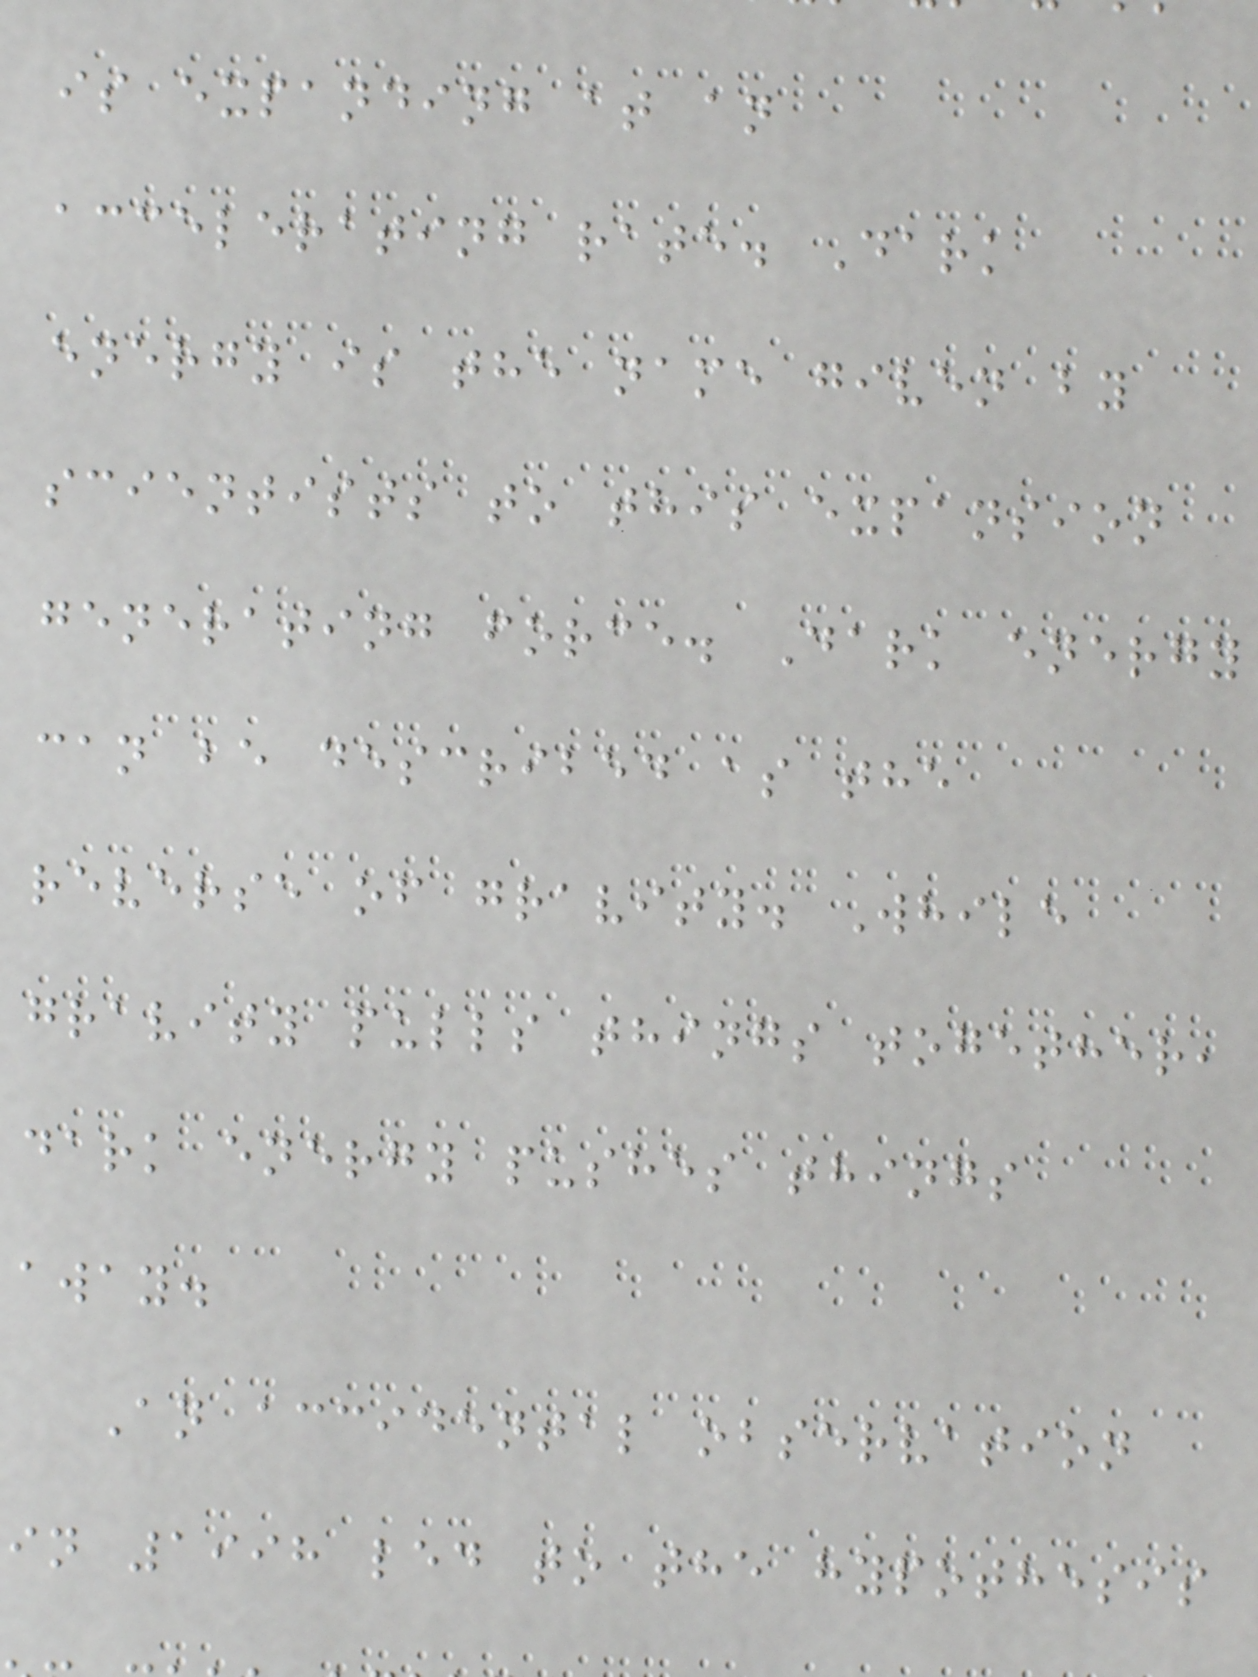is expanding at an
accelerating rate. Dark
energy is the name given by
scientists to this expansion
generating force. Dark energy
can be described as the
reverse of gravity. While
gravity pulls things together,
dark energy pushes things
away.
An accidental observation
in 1998 led to the hypothesis
